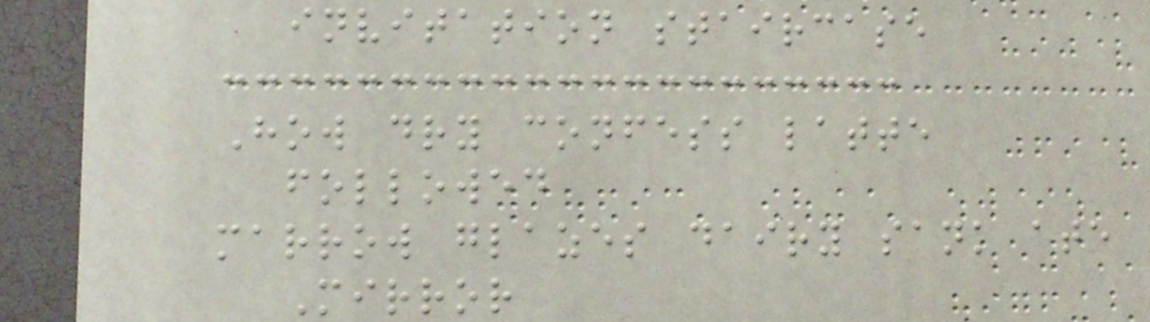invitation staircase
How dry confess latte
followed
marrow glazes dairy sank ate
Mirror
